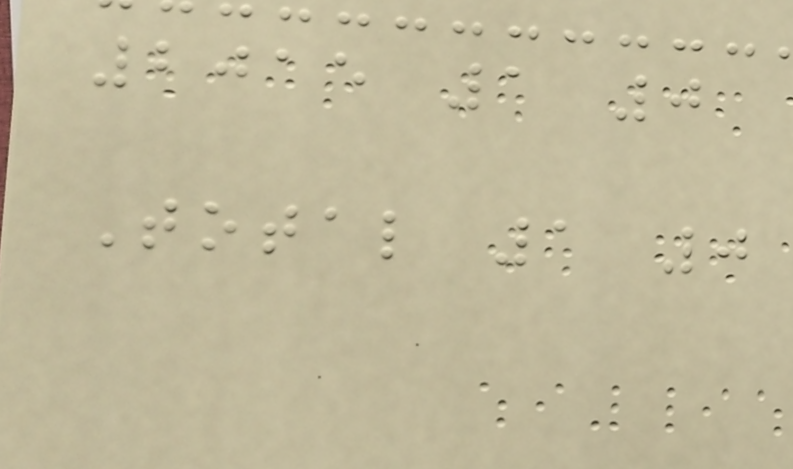2015 1 0
Total 1 0
